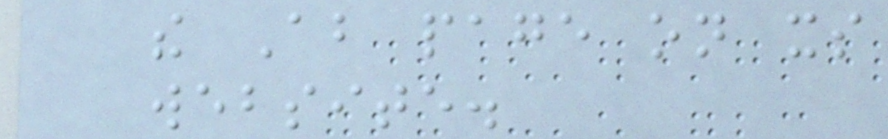the About page on its
website.
